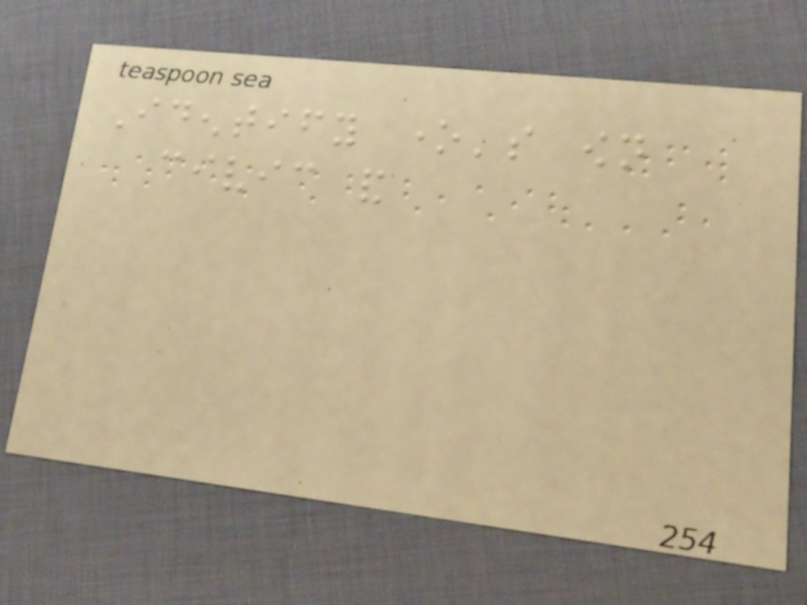Identify one's own
civic and
